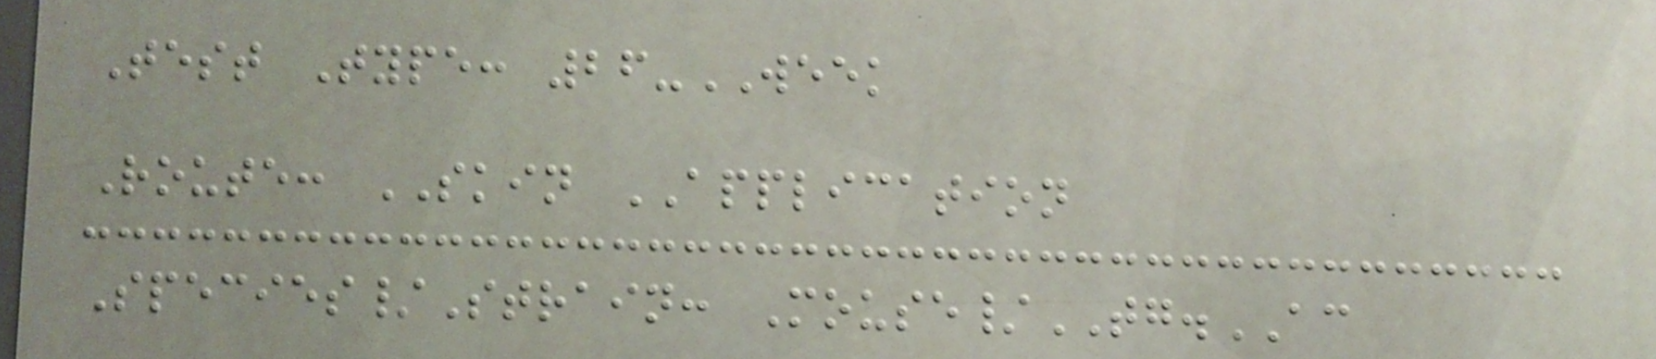Test Type: 26-WEEK
Route: SKIN APPLICATION
Species/Strain: Mouse/TG.AC
